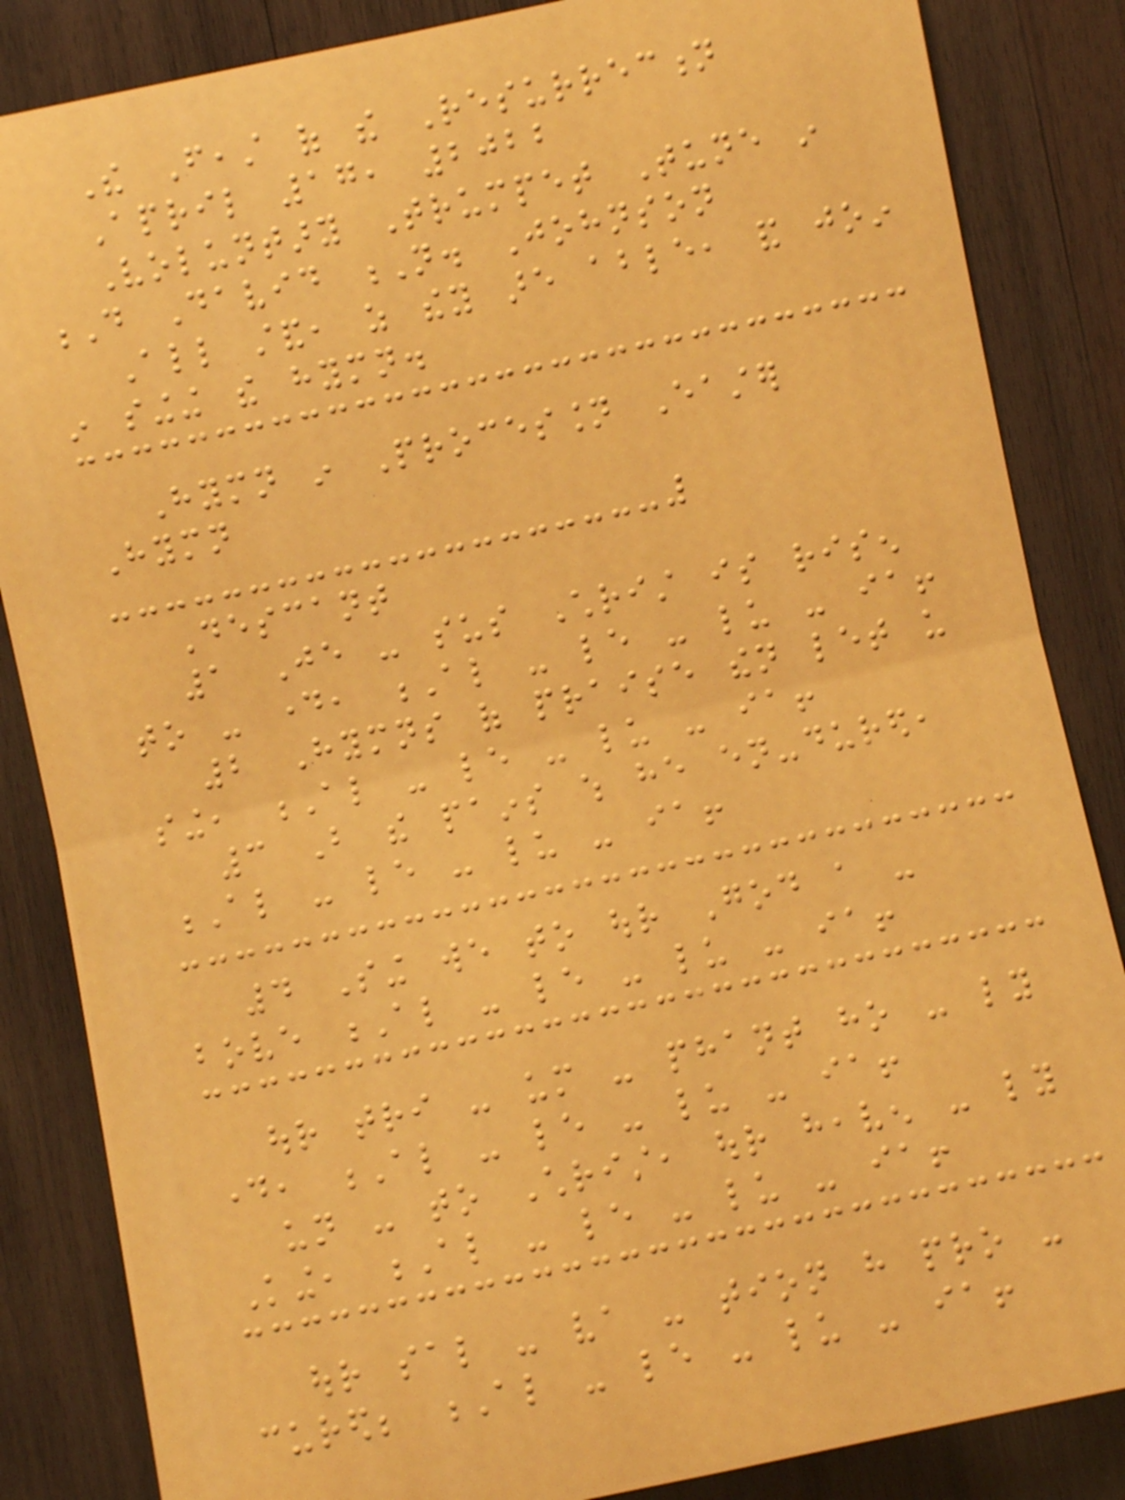The Feast of the Resurrection
April 17, 2022
Voluntary Trumpet Tune in
D David N. Johnson
All stand, as they are able, and join
in singing the hymn.
Hymn in Procession Easter
Hymn
Descant
1 Je - sus Christ is risen
to - day, Al - le - lu - ia!
2 Hymns of praise then let us
sing, Al - le - lu - ia!
3 But the pains which he en-dured,
Al - le - lu - ia!
4 Sing we to our God a -
bove Al - le - lu - ia!
our tri - um - phant ho - ly
day, Al - le - lu - ia!
un - to Christ, our heaven - ly
King, Al - le - lu - ia!
our sal - va - tion have pro -
cured; Al - le - lu - ia!
